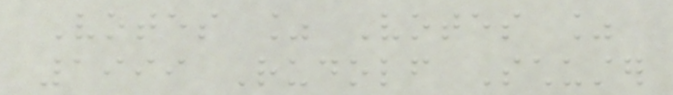Votes % Votes %
1999 Rudolf Schuster
